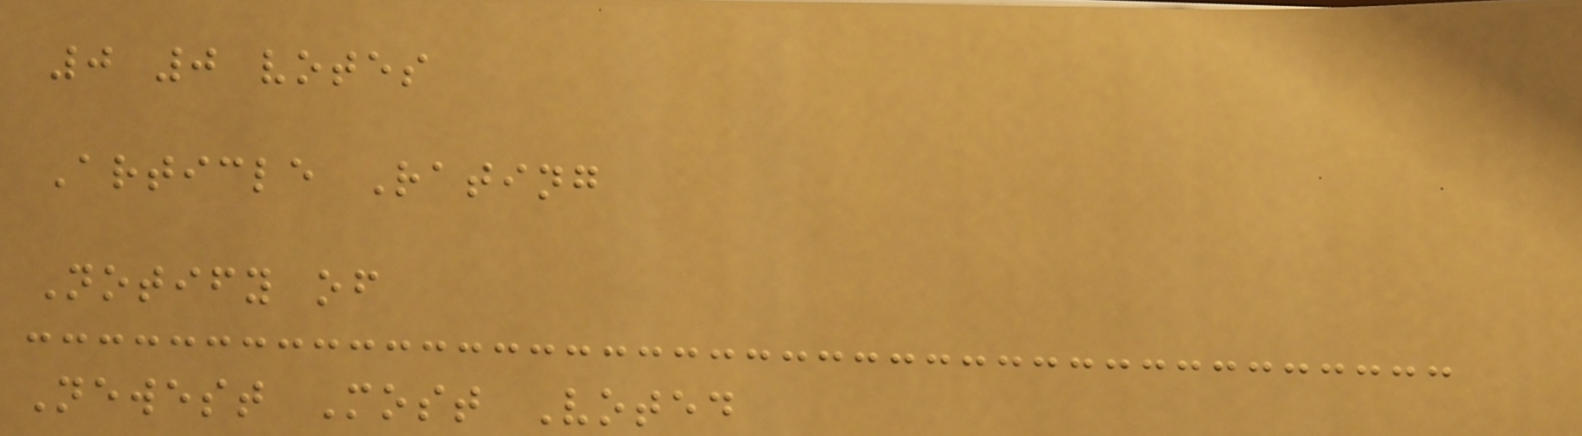0 0 votes
Article Rating
Notify of
Newest Most Voted
